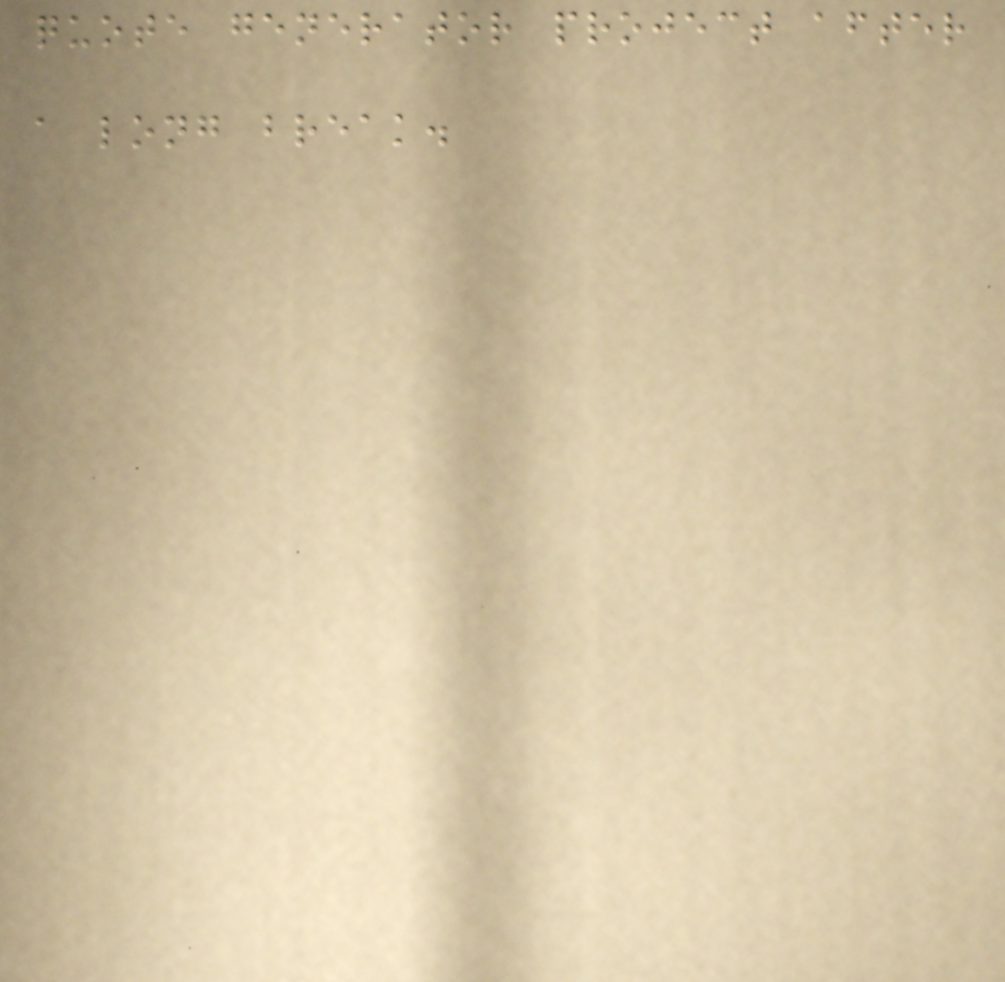quote generator project after
a long break.
